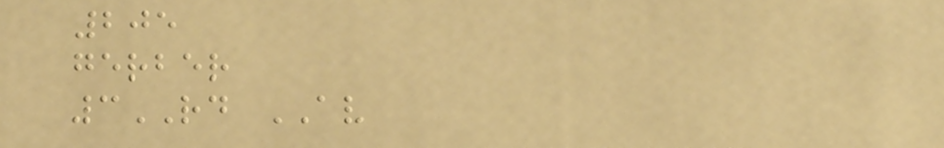205
gerber
3RD AV
